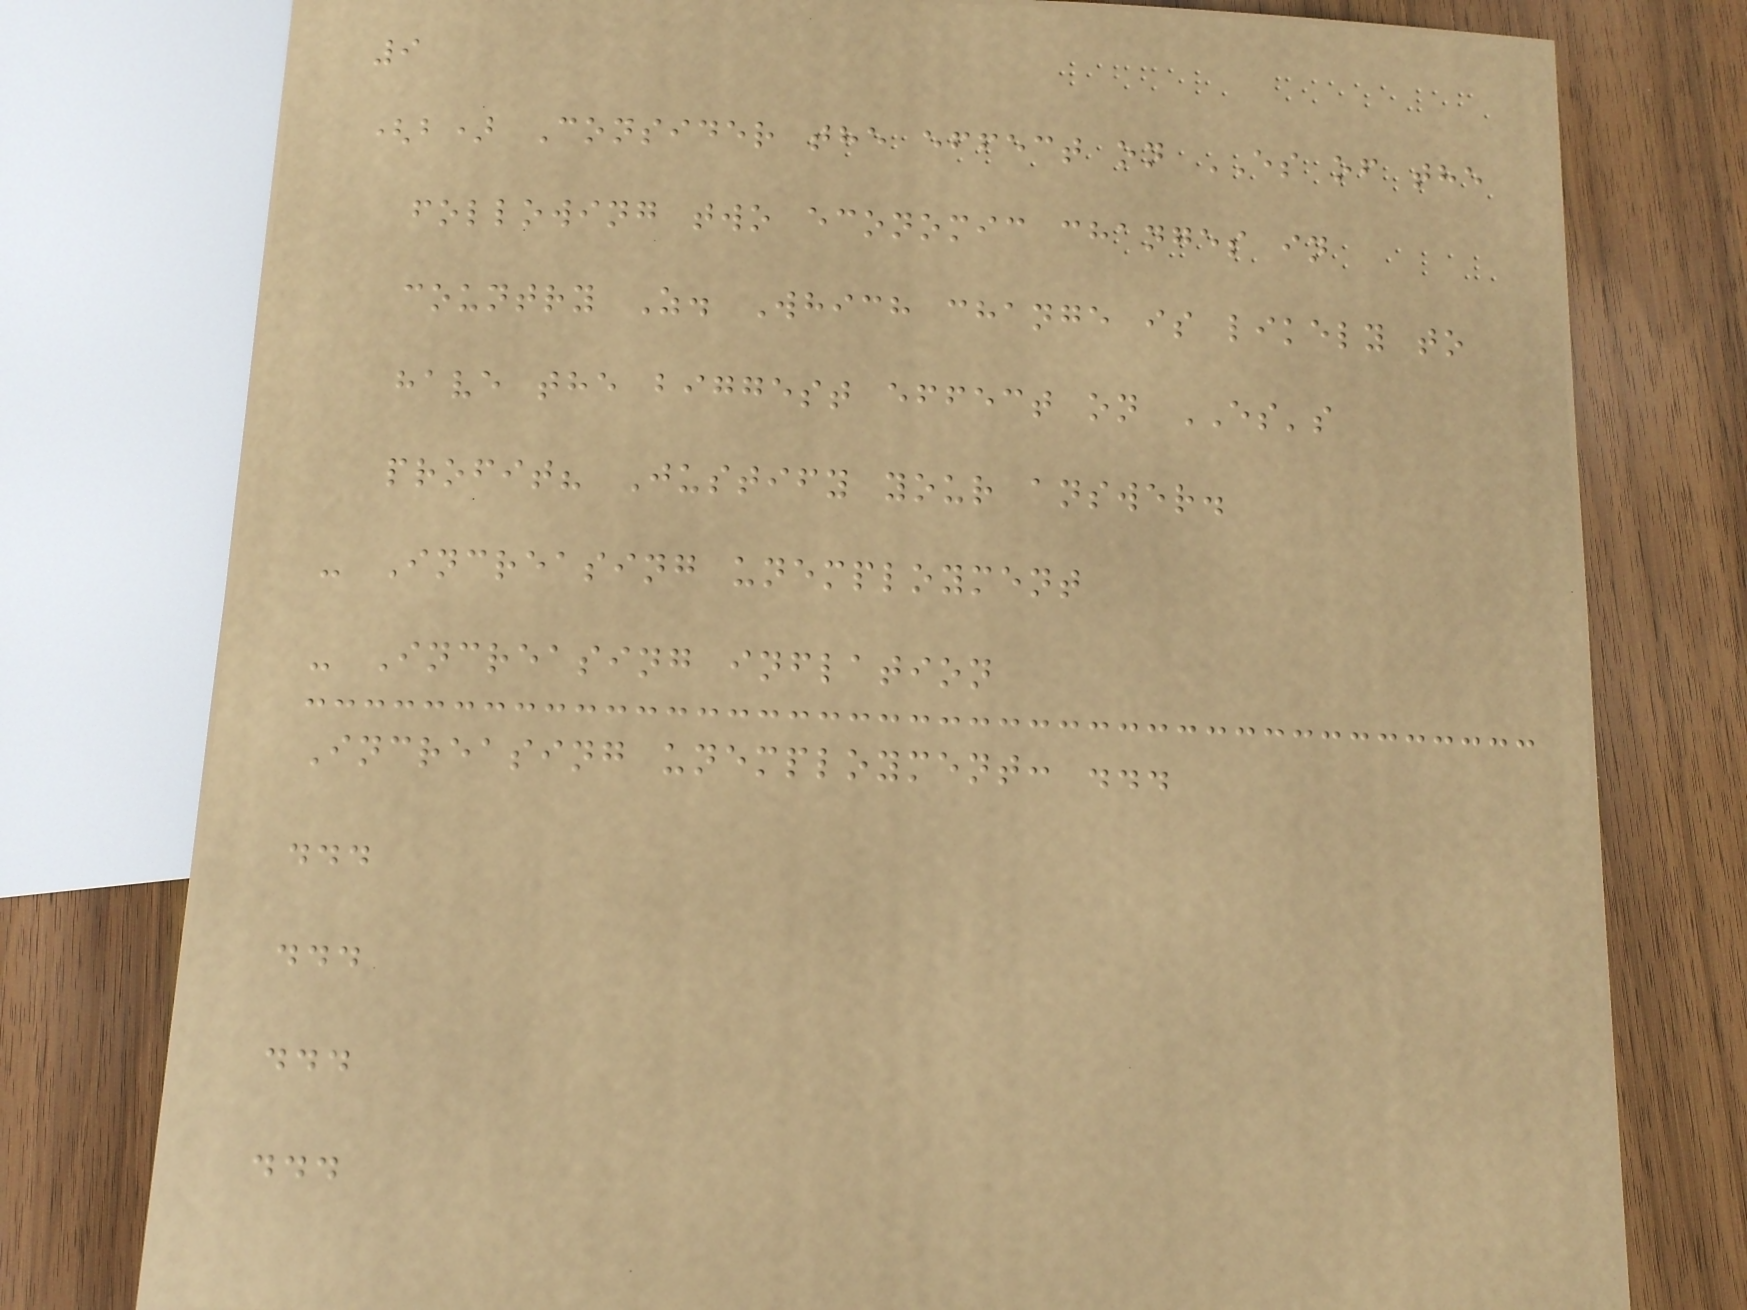9
(b) Consider the effect on ES of the
following two economic changes in
country Z. Which change is likely to
have the biggest effect on ES's
profit? Justify your answer.
- Increasing unemployment
- Increasing inflation
Increasing unemployment: ...
...
...
...
...
